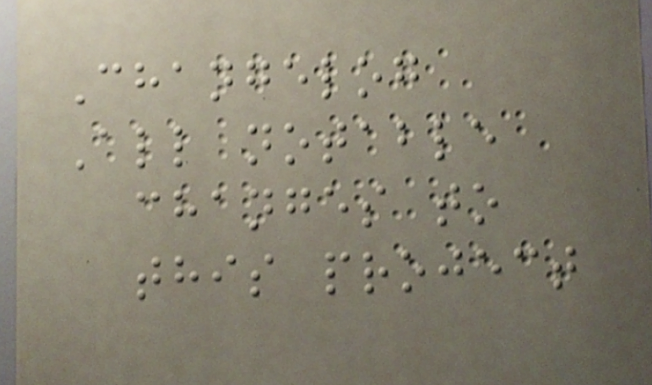Changelog
All notable
changes to
this project
